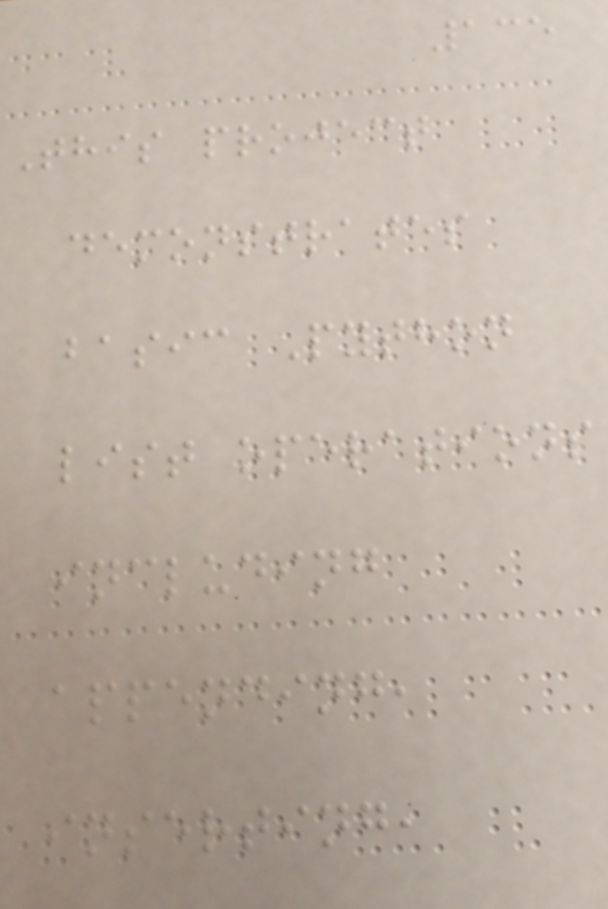135
This project
demonstrates
basic Python
list operations
including
appending,
inserting,
